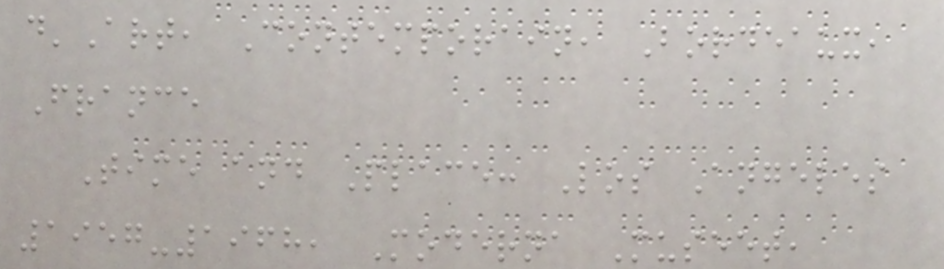d'Art, Contemporain, Bordeaux,
France
Time and Place: Los Angeles
1957-1968, Moderna Museet,
